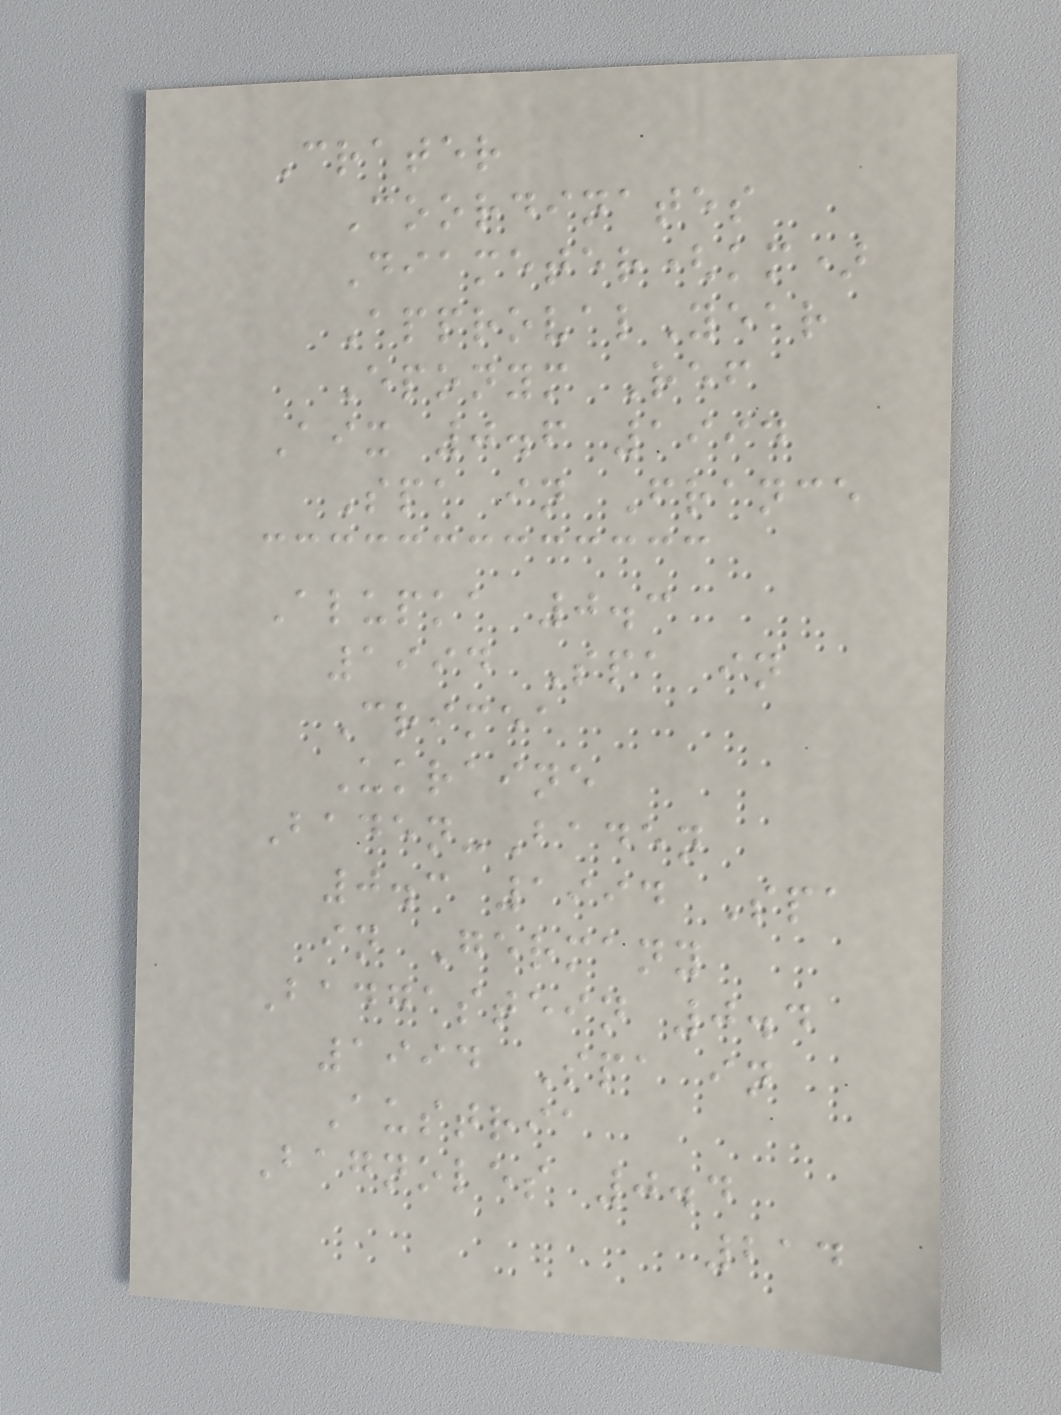Crater
Coordinates
Diameter(km)
ApprovalYear
Eponym Ref
Aix 0.6 1994
Spa in France
Alupka 0.3
1994 Spa in
Crimea
Ukraine
Baden-Baden
0.3 1994 Spa
in Germany
Badgastein 0.4
1994 Spa in
Austria
Bagnoles 0.4
214
